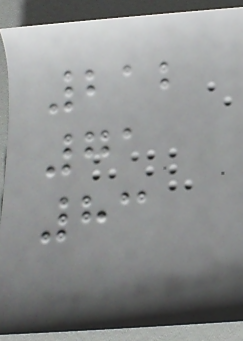212
71
83
